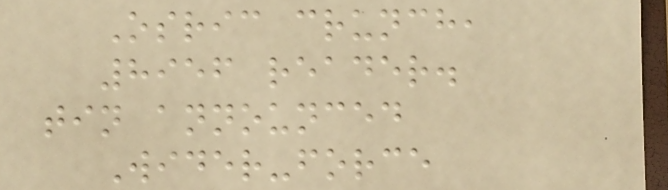Osric crunch,
8956 reader.
tin announced
Wider-force
